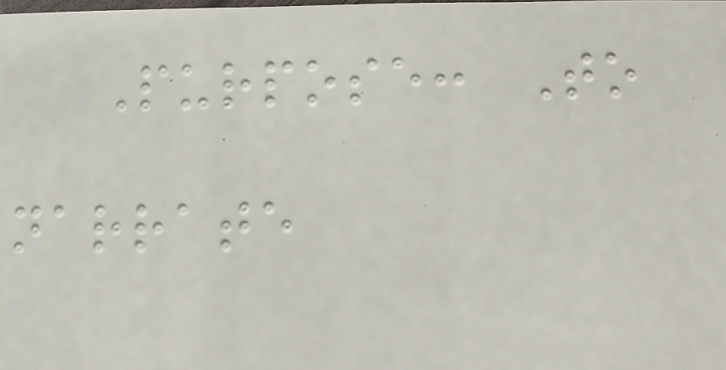Purpose: To
narrate
